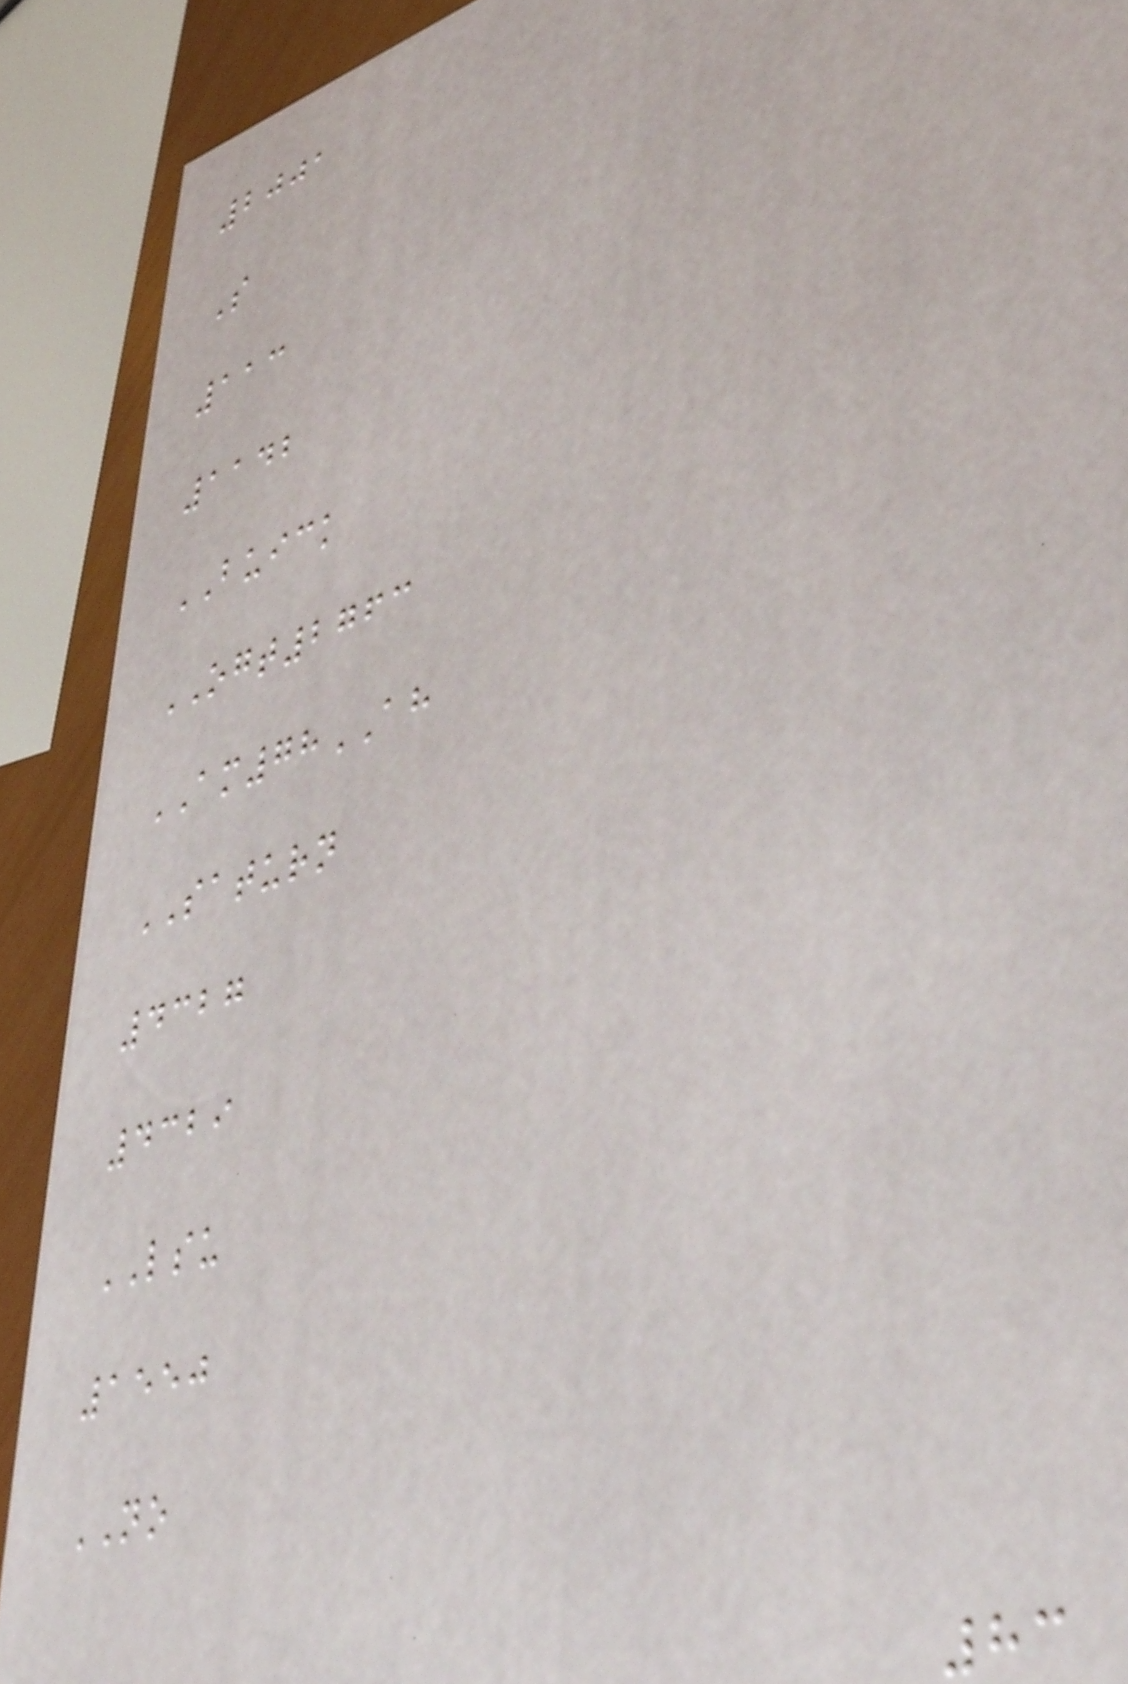2001
S
113
1142
BUICK
OGT2763
AM78AH
SATURN
4327
4329
LSU
1550
NO
83
